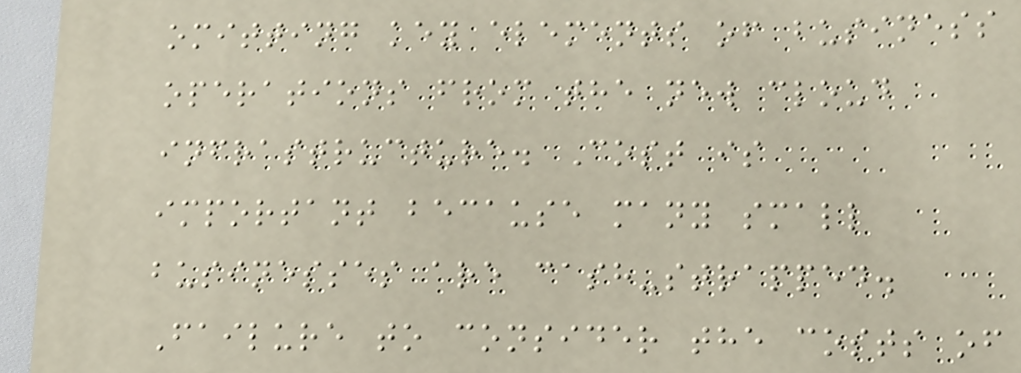omitting key elements of business
operations from the new cloud
infrastructure. Cost is
important because many small
businesses are cash-strapped.
Failure to consider the costs of
